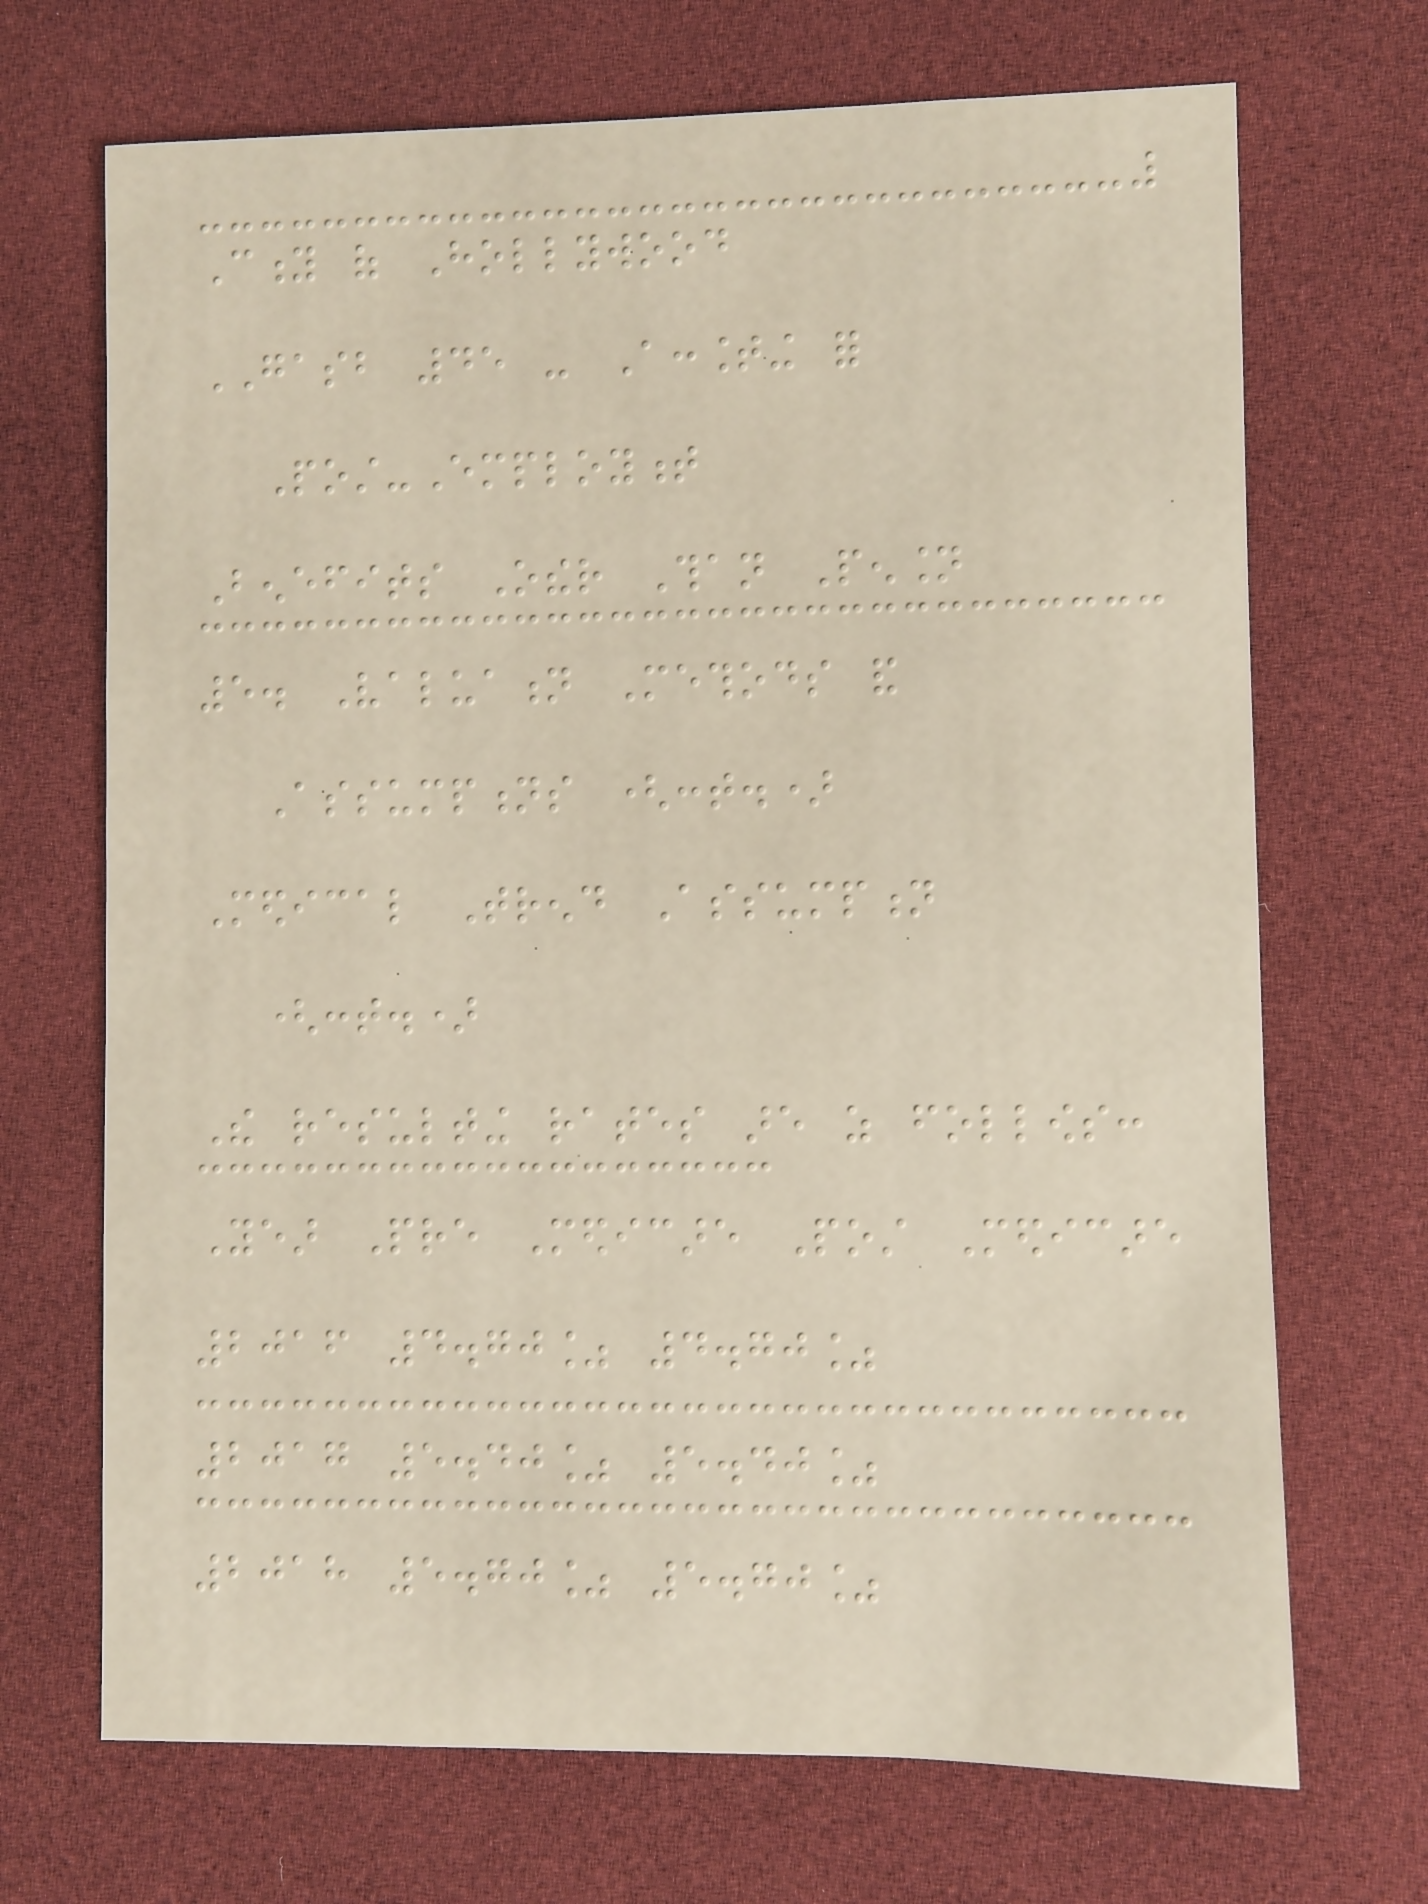City of Hollywood
GASB 45 - Accounting for
Post-Employment
Benefits Other Than Pension
5. Valuation Methods and
Assumptions (cont.)
Medical Trend Assumption
(cont.)
The resulting rates are as follows:
Year Pre Medicare Post Medicare
2016 4.70% 4.70%
2017 5.40% 5.40%
2018 5.70% 5.70%
